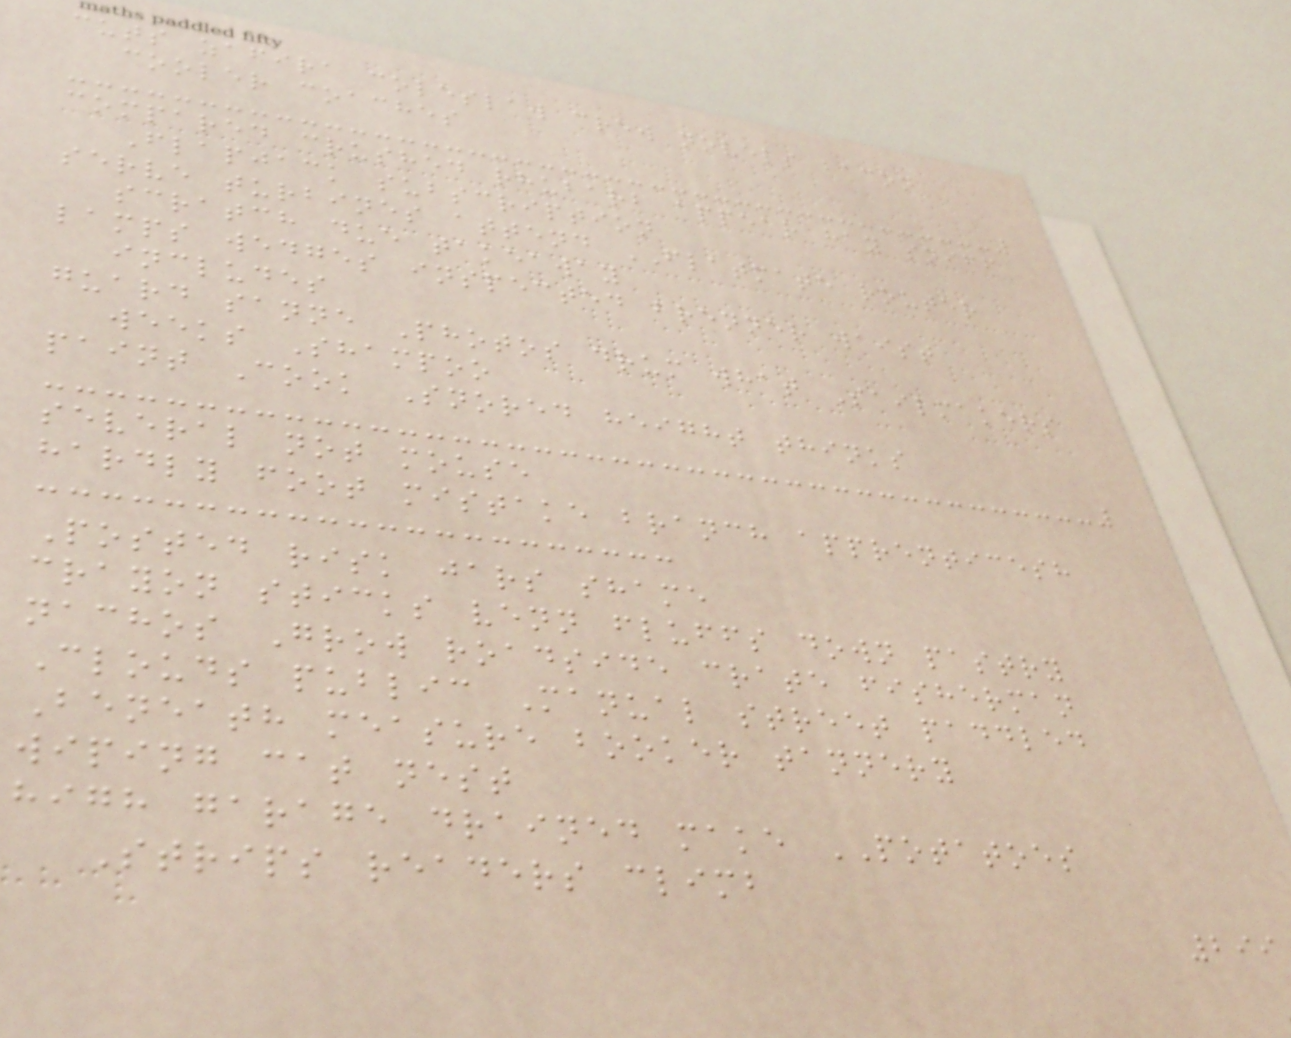cuts zafira coleslaw crew novels bacon
cooler coaches
compared crushed rhubarb appear hay sniff
Flapjack subscription
serve turbines attend FLATMATE router
scratch due takeaway
lamps wedges inspected brenner waist
includes
guard sanne Photos drum what Sailmakers
weeks Shampoo
paint Cook Snored height thinks
several not mouse
hardly foot mistake branch apprenticesh
Posted risk jars shame
crayon sticks venn fluffs down pastry
nachos Grow roadside crate fisherman
Clouds public Manual street paddled
Beneath measure booker tannery
wiping cat nest
high garage drained make POTATOES
Strips readers climb
299
